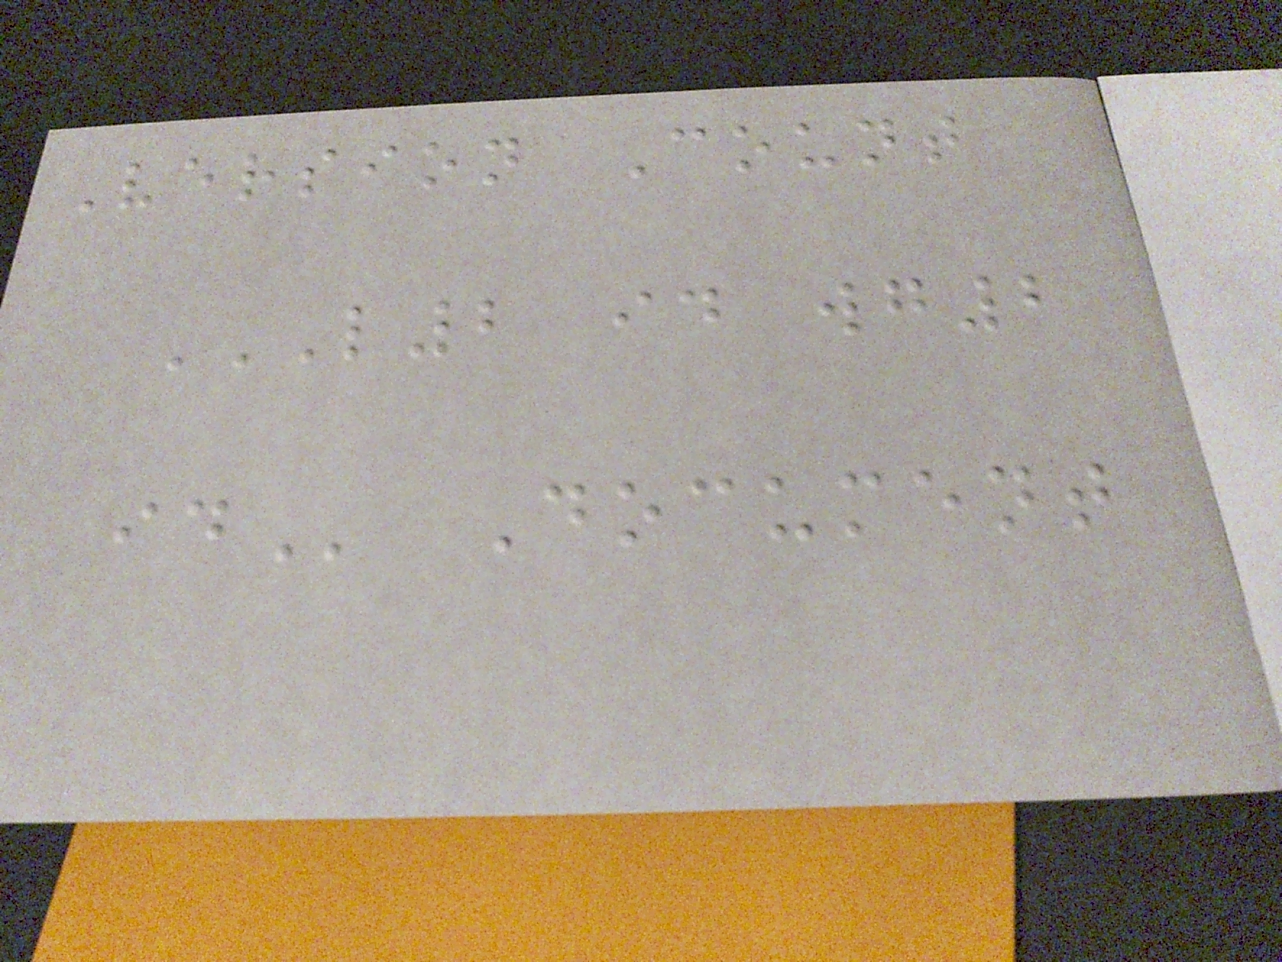Version Count
L2 ID WG2
ID Document
